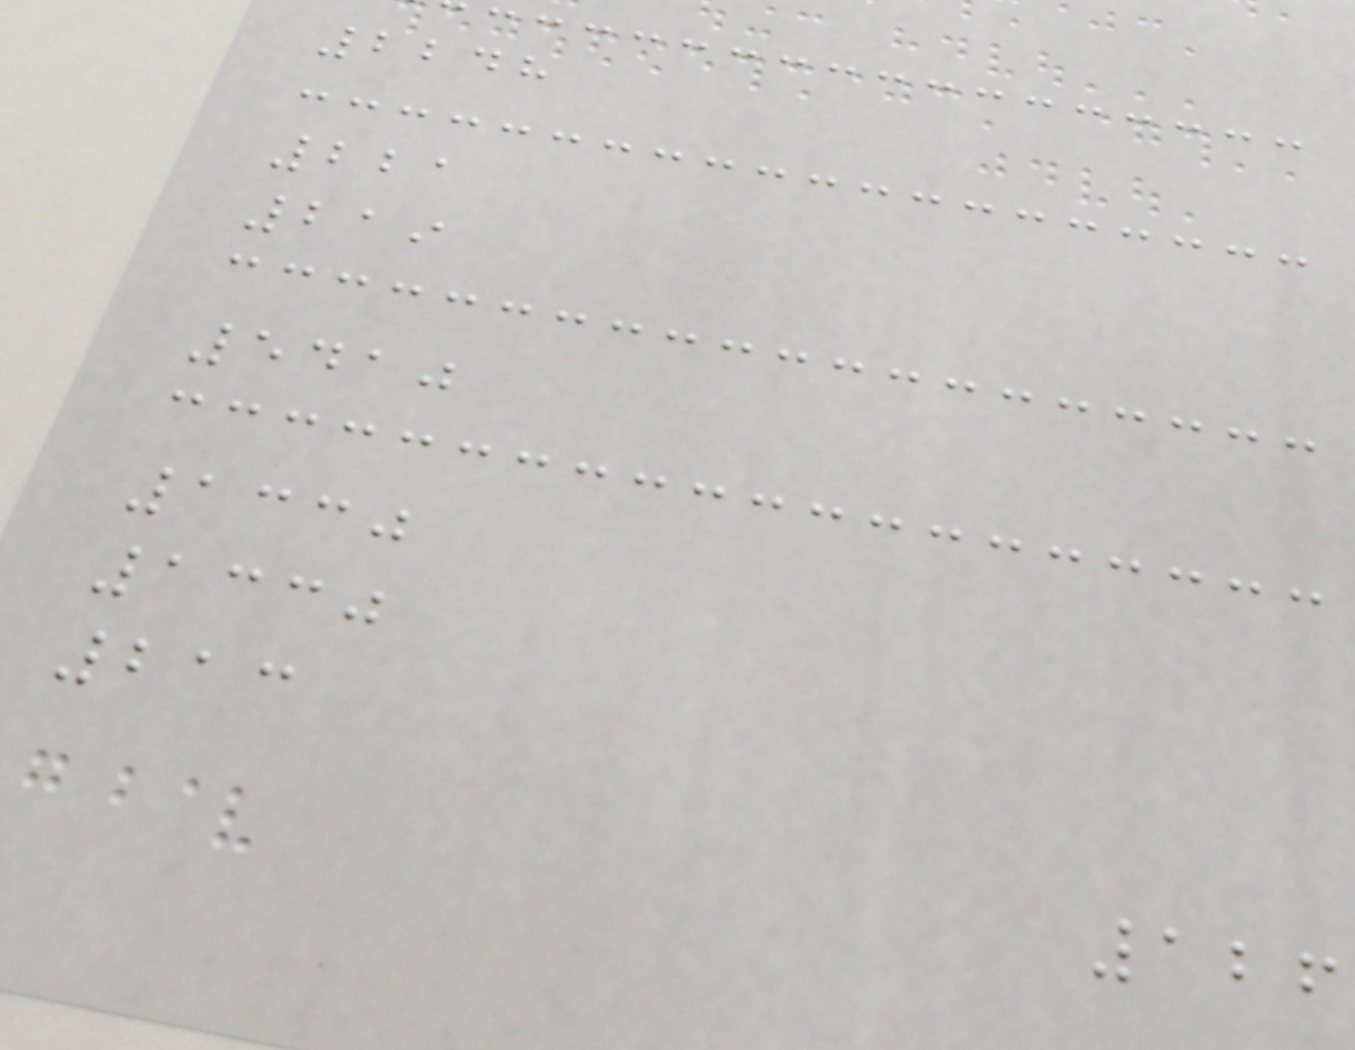2248
221
219
5410
1330
1330
213
126
